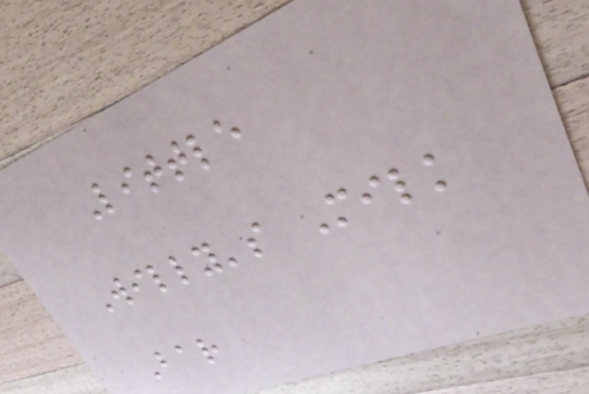Little
Willy's Milk
Bar
